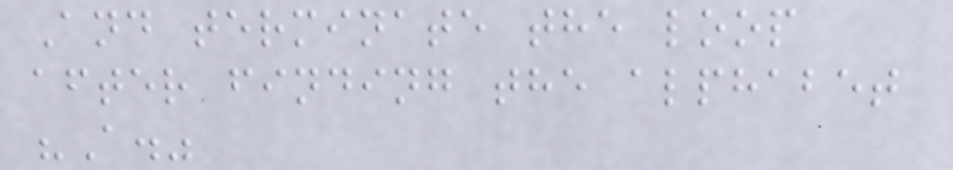And terminate the loop
after finding the alphabet
"A."
